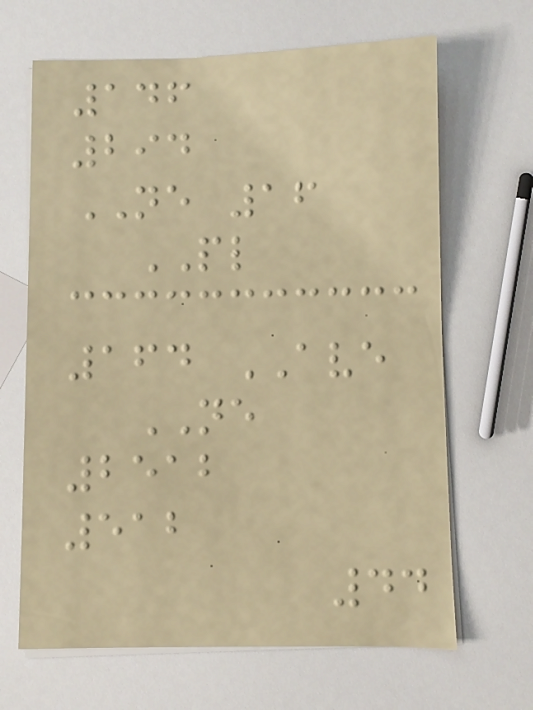146
294
NE 16
PL
164 AVE
NE
2512
512
44
